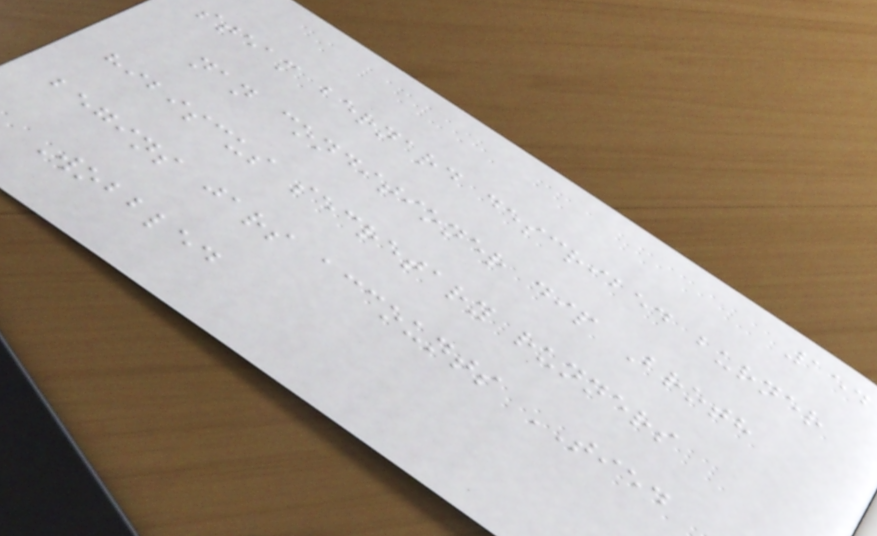154
steam bernard described burner
nan conditioner dip Broth
hibiscus secretary runners
begins jars accounts TIED
Wobbled
